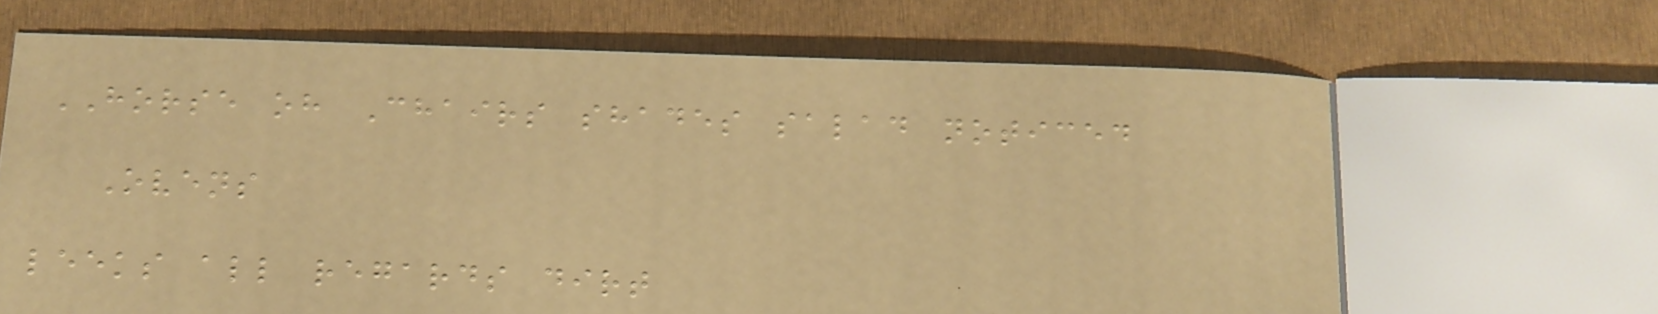HORSE oh Chairs shades salad noticed
Ovens
leeks all regards dirt
